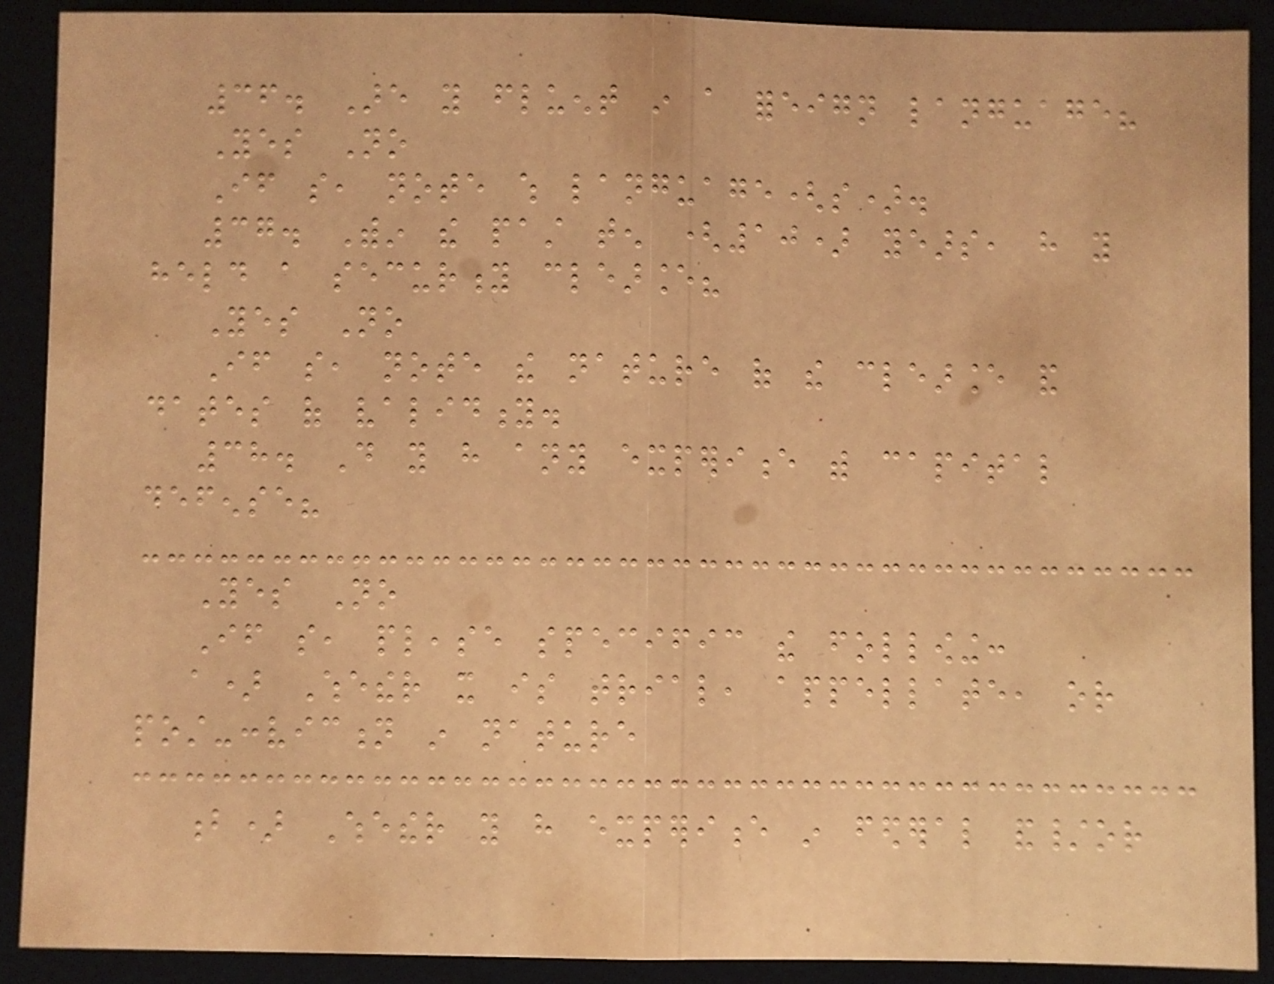36. Are you fluent in a foreign language?
Yes No
If so, note which language(s).
37. Within the past ten (10) years, have you
held a security clearance?
Yes No
If so, note the nature of the clearance and
dates of validity.
38. Do you have any experience with capital
defense?
Yes No
If so, please specific the following:
a) Whether it is trial, appellate, or
post-conviction in nature
b) Whether you have experience in federal and/or
